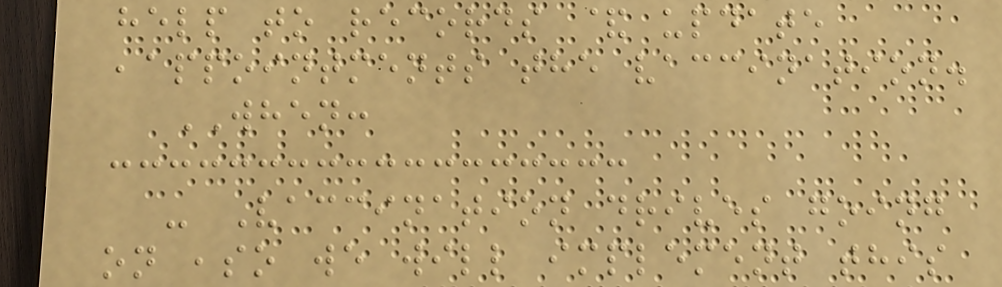help to records & update
,appointments the vaccination.
WHEN:
- Vaccination drives going
on ,so we will implement this
